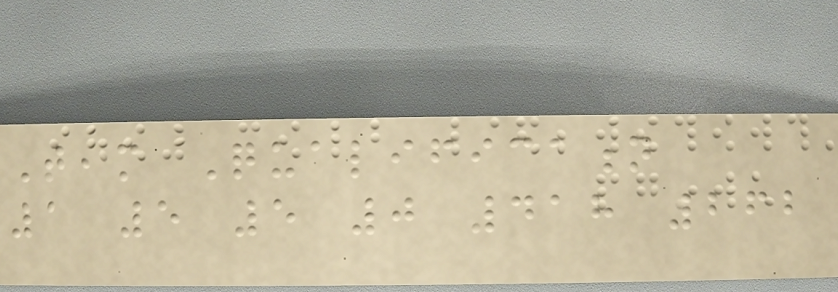Team Qualification
1 5 5 0 418 262
